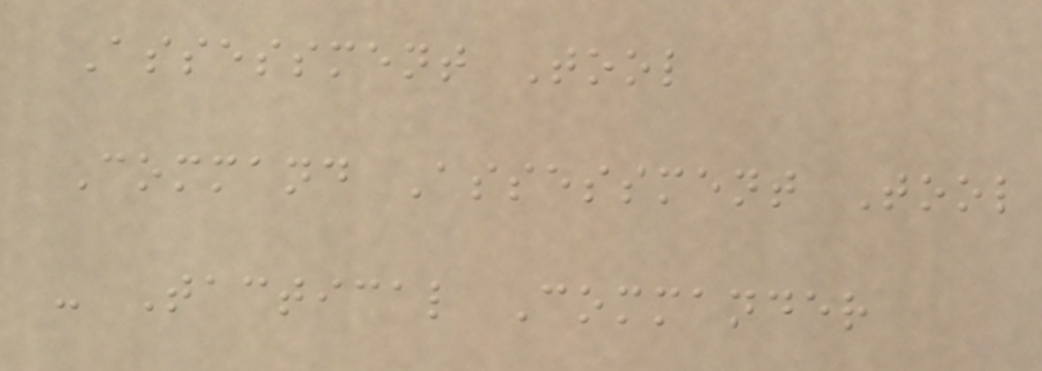Assessment Tool
Command Assessment Tool
- Tactical Commander
